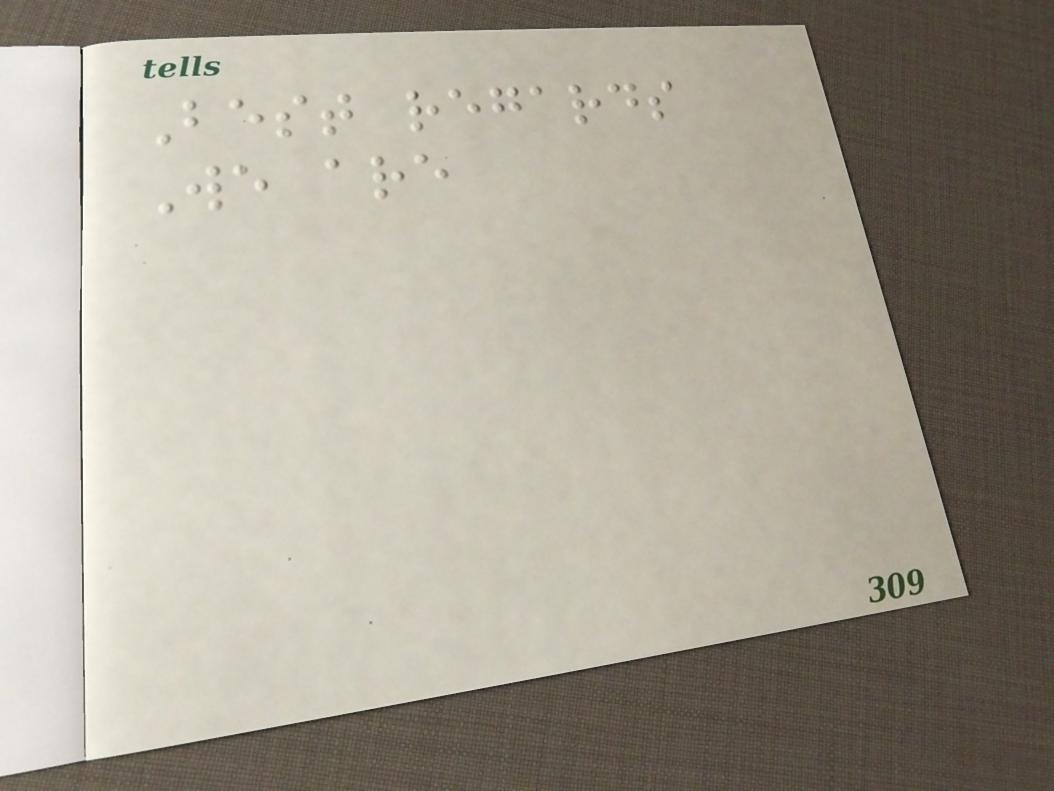Best regards
We are
